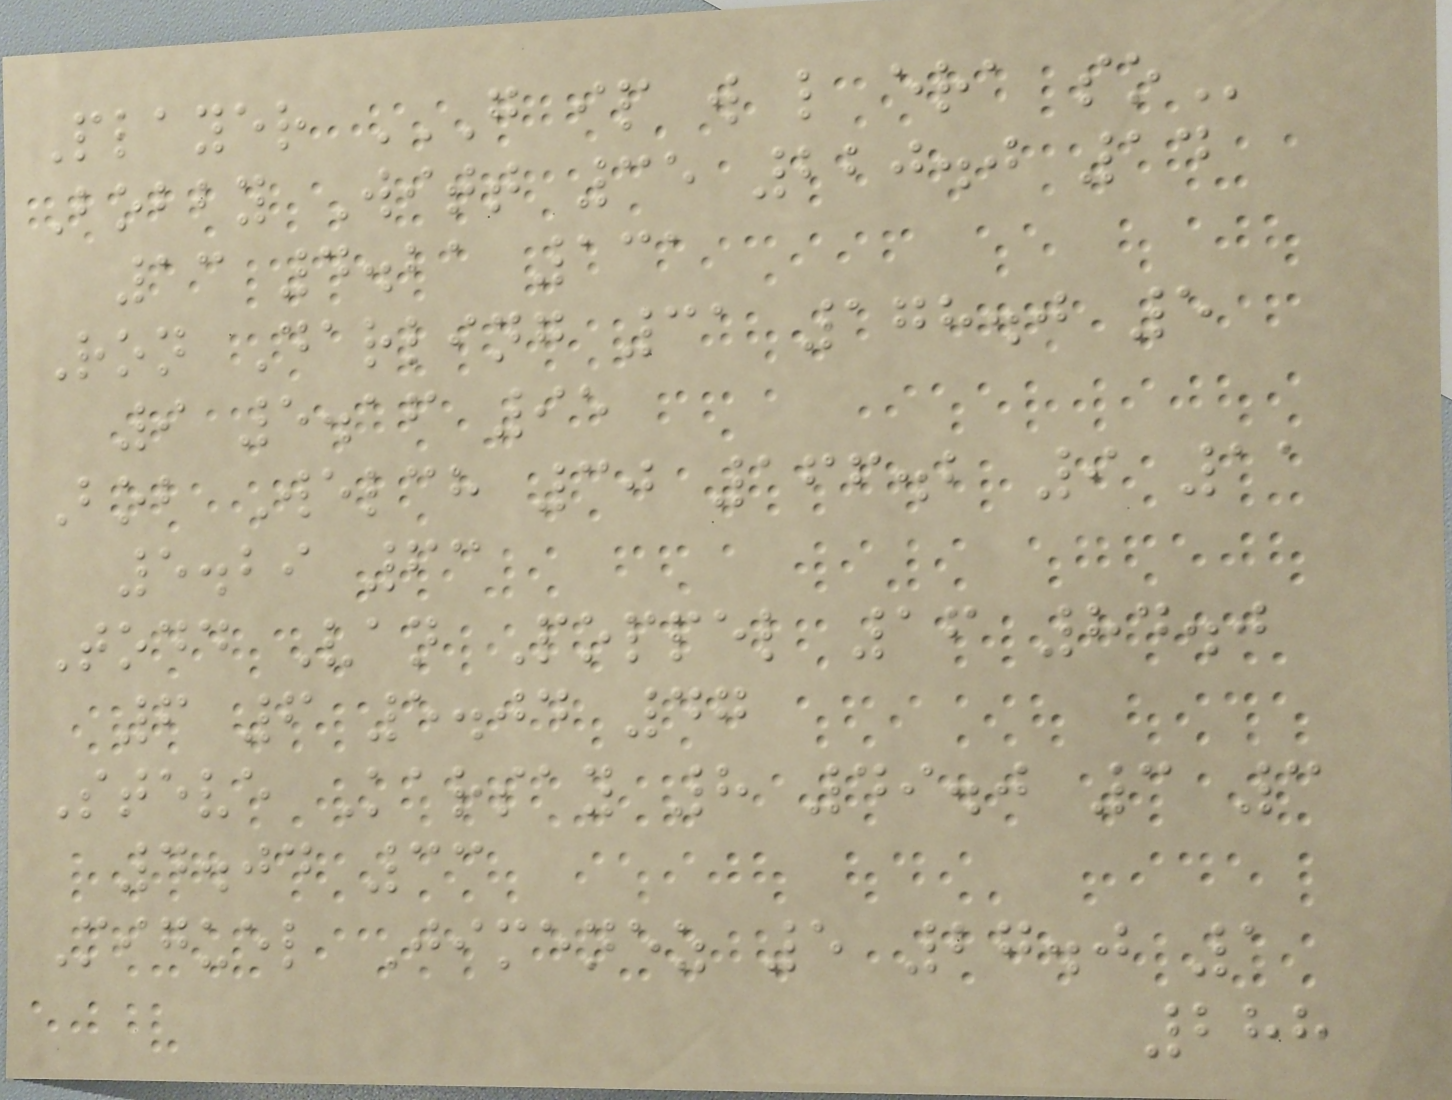Player G IP W L ERA SO
Bobby Witt 35 220.0 14
13 4.21 131
Ron Darling 31 178.0 5
9 5.16 95
Bob Welch 30 166.2 9 11
5.29 63
Todd Van Poppel 16 84.0
6 6 5.04 47
Steve Karsay 8 49.0 3 3
4.04 33
Miguel Jimenez 5 27.0 1
288
